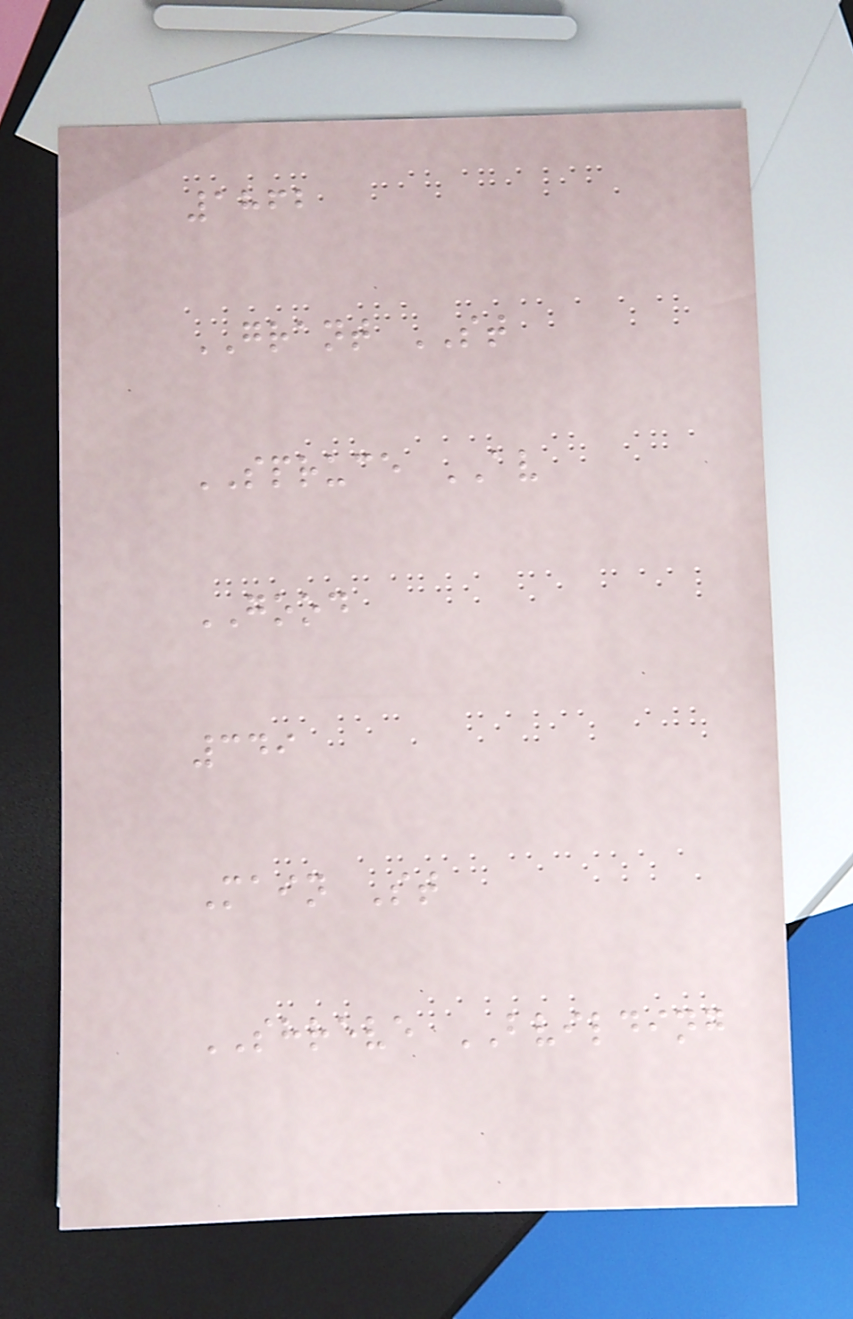1862
GRANT ST
SPRUCE AV
GOOD
349
Main St
SHREVE BVILDING
